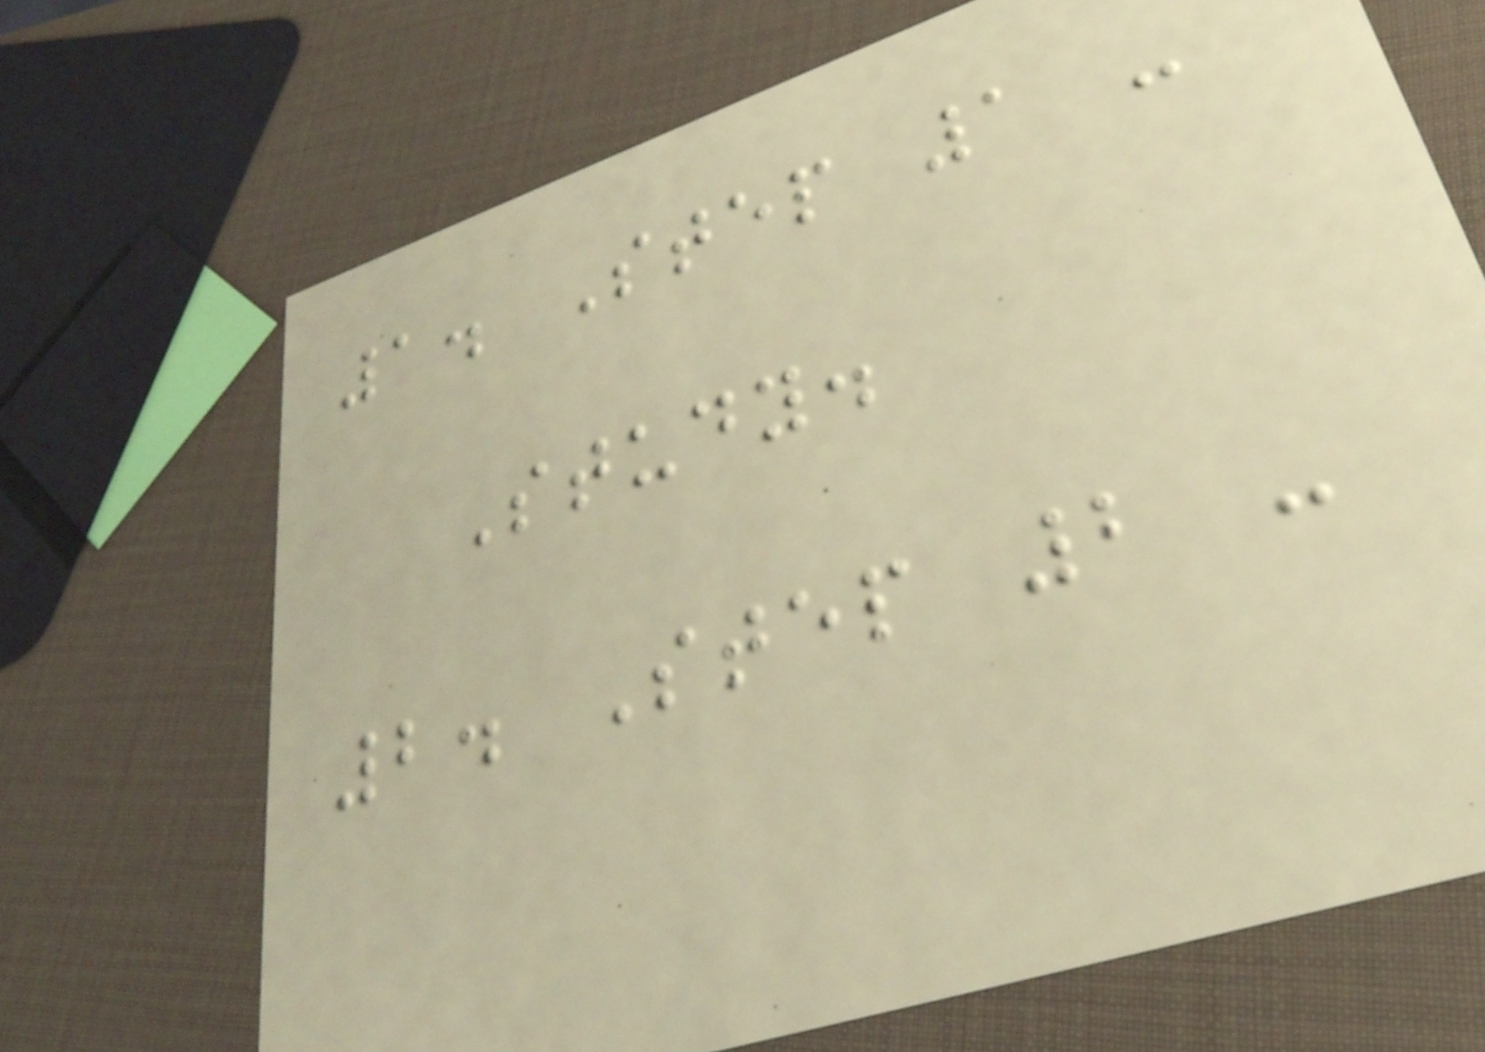1. Step 1 -
Study.
2. Step 2 -
